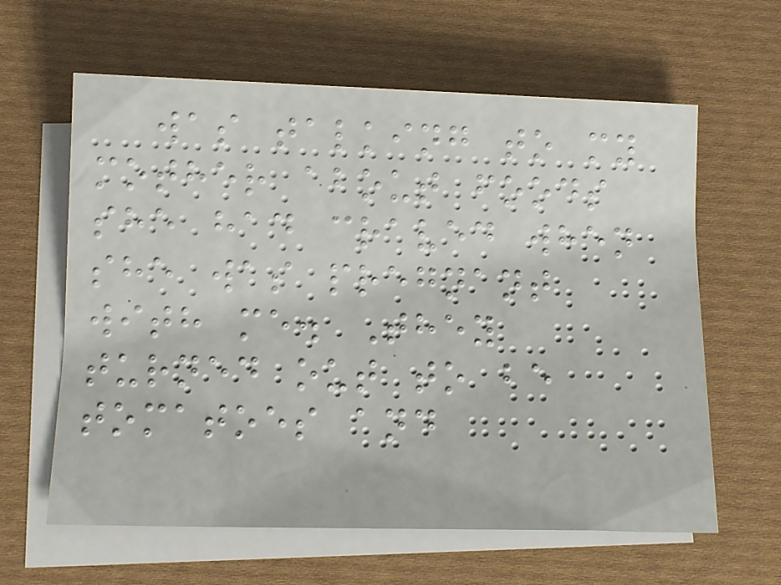was talking to my
mother about foods
she had craved when
she was pregnant
with me. They
turned out to be
tomatoes and
